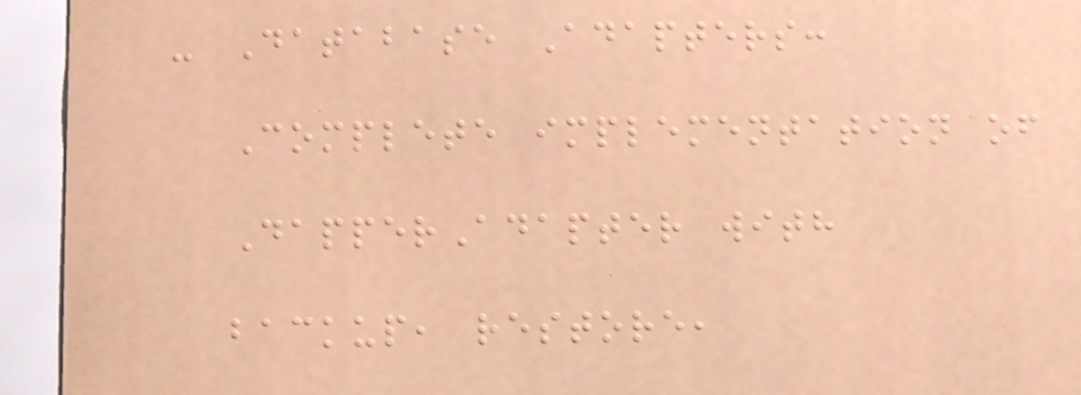- Database Adapters:
Complete implementation of
DapperAdapter with
backup, restore,
